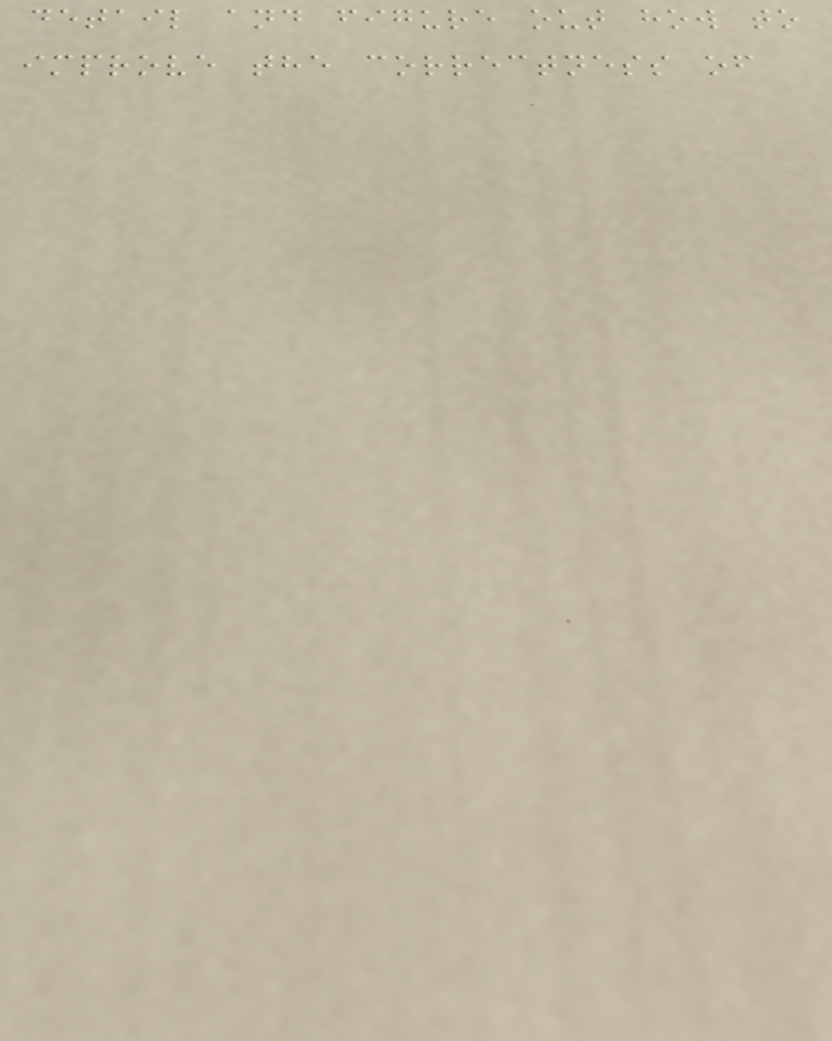detail and figure out how to
improve the correctness of
